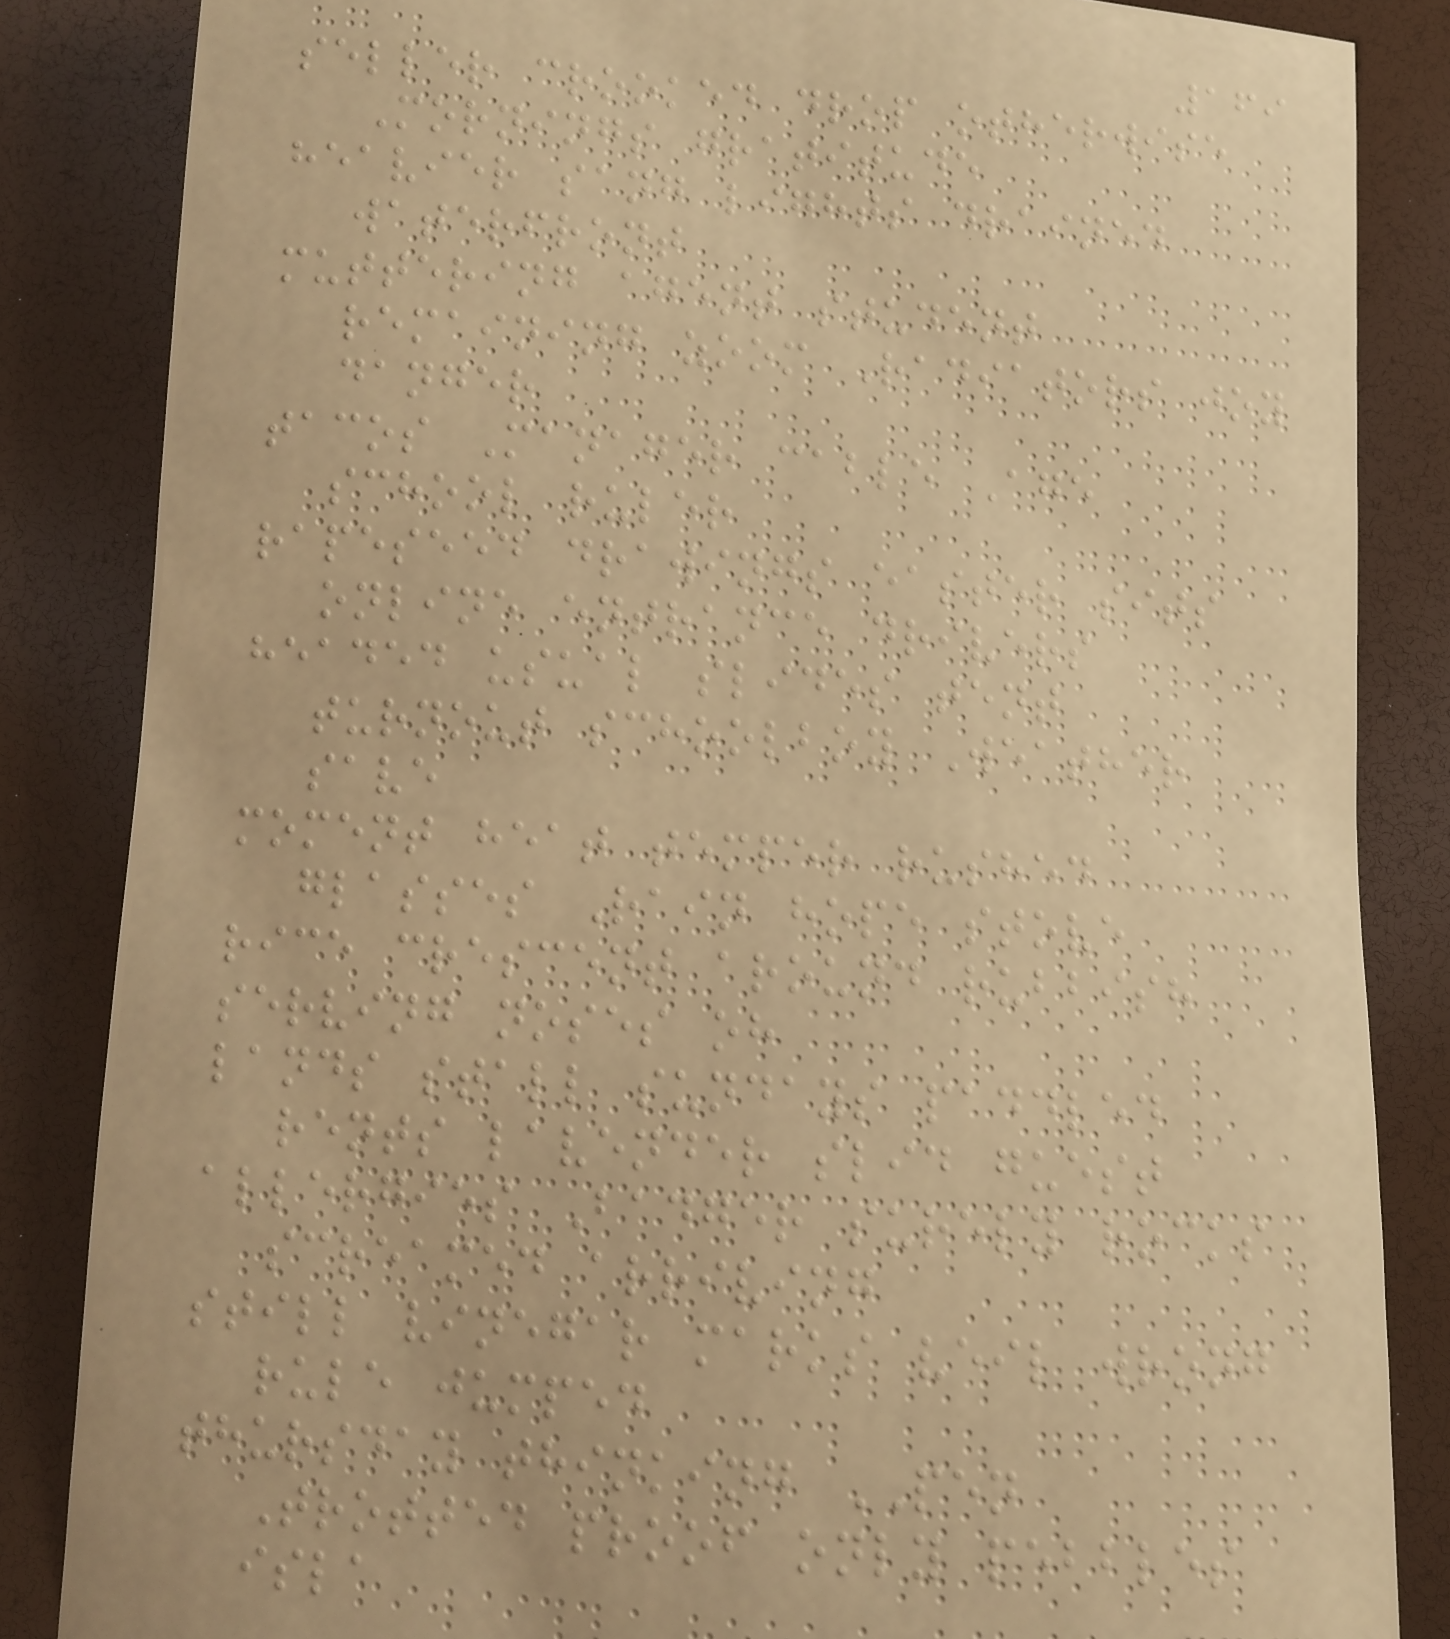169
seller crooked drop otherwise
Mornings gratitude
heavier sang lights drained
waterfront
muttering agent student
remaining zoom Radiators joy
danger
tacos Manager cable Age
school ruler
rapeseed drawings easter sits
online entrance drivers
headed usual slides tent
turnout schoolboy Weather
save
moment heat temper rushed
glasses Rain hope stove
rice crescent around rubbish
serving noses oh
lands stall sundays paddled
rents lavender slid guest
allergies Badger surely rocks
screamed arriving
still vinegar marks veil wrong
rule jumped
thursday thinking PEN
Trotted proof only pebbles
isla
